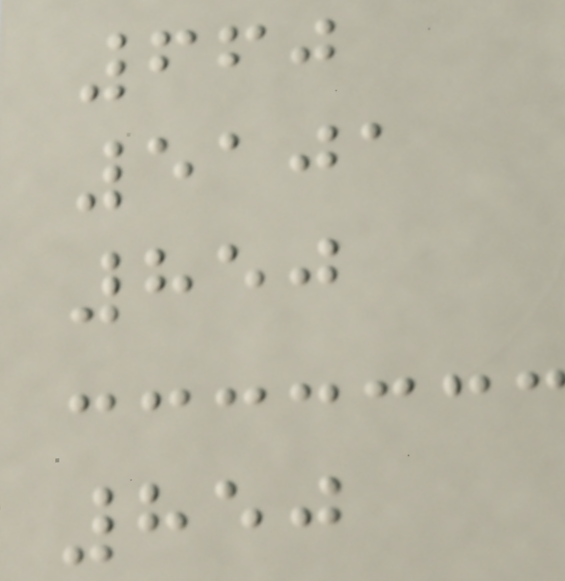660
5101
850
850
